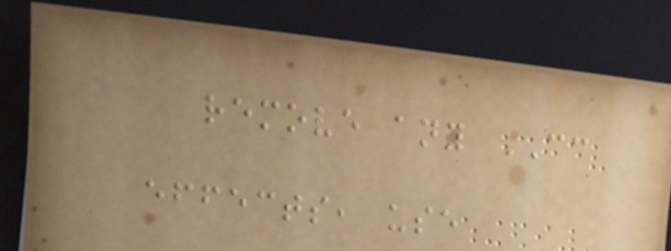remove any CC
effects, use
